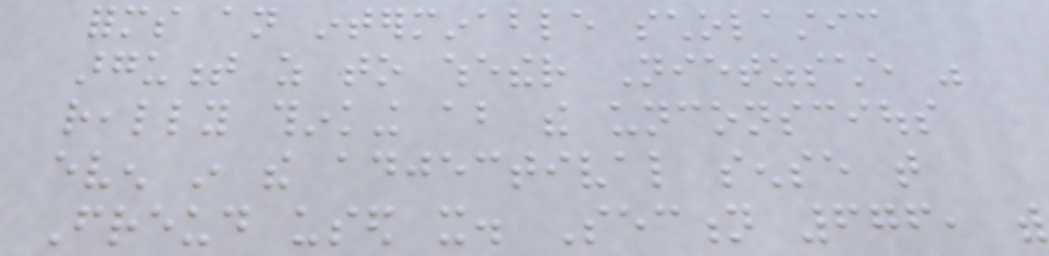forms an interminable scholastic
argument as to whether Nietzsche was
really thinking about the unconscious
even in the adjectival sense that
Freud used it. Section 676, with
